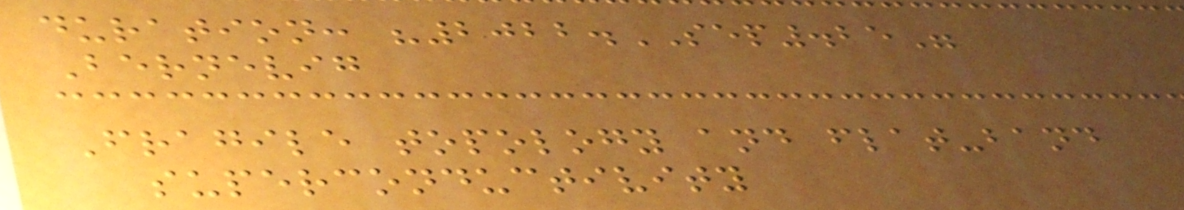duration: "2022.SEP.25"
Bernevig
Fragile topology and flat-band
superconductivity
